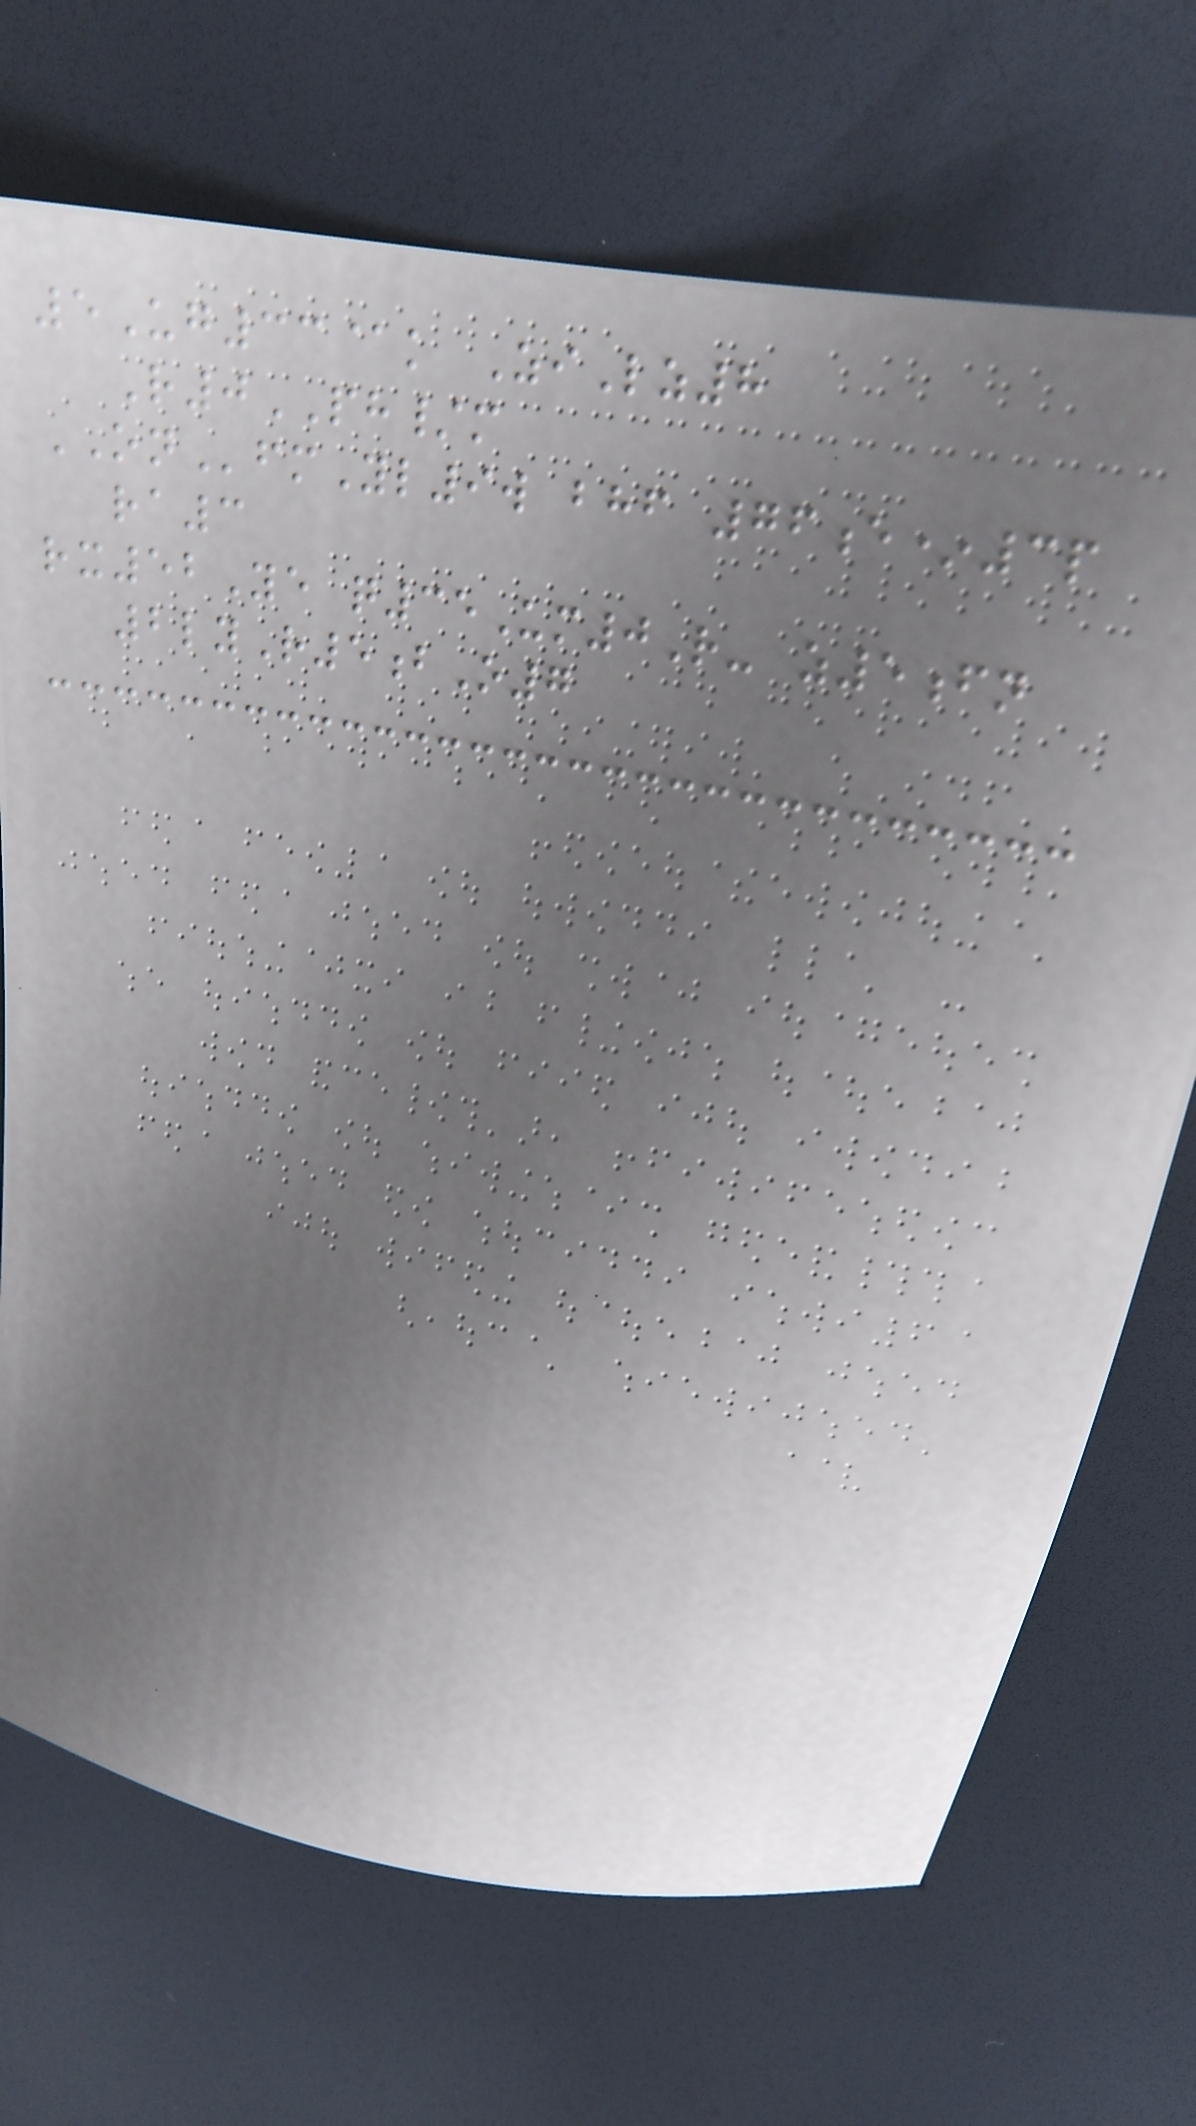5Ug33@k ZiLz8
R0PH/m
ONfmYl9w bhf 76e*3p
ra3
rx52Ye q35Um0R- z5fn
2lyR5bO7
